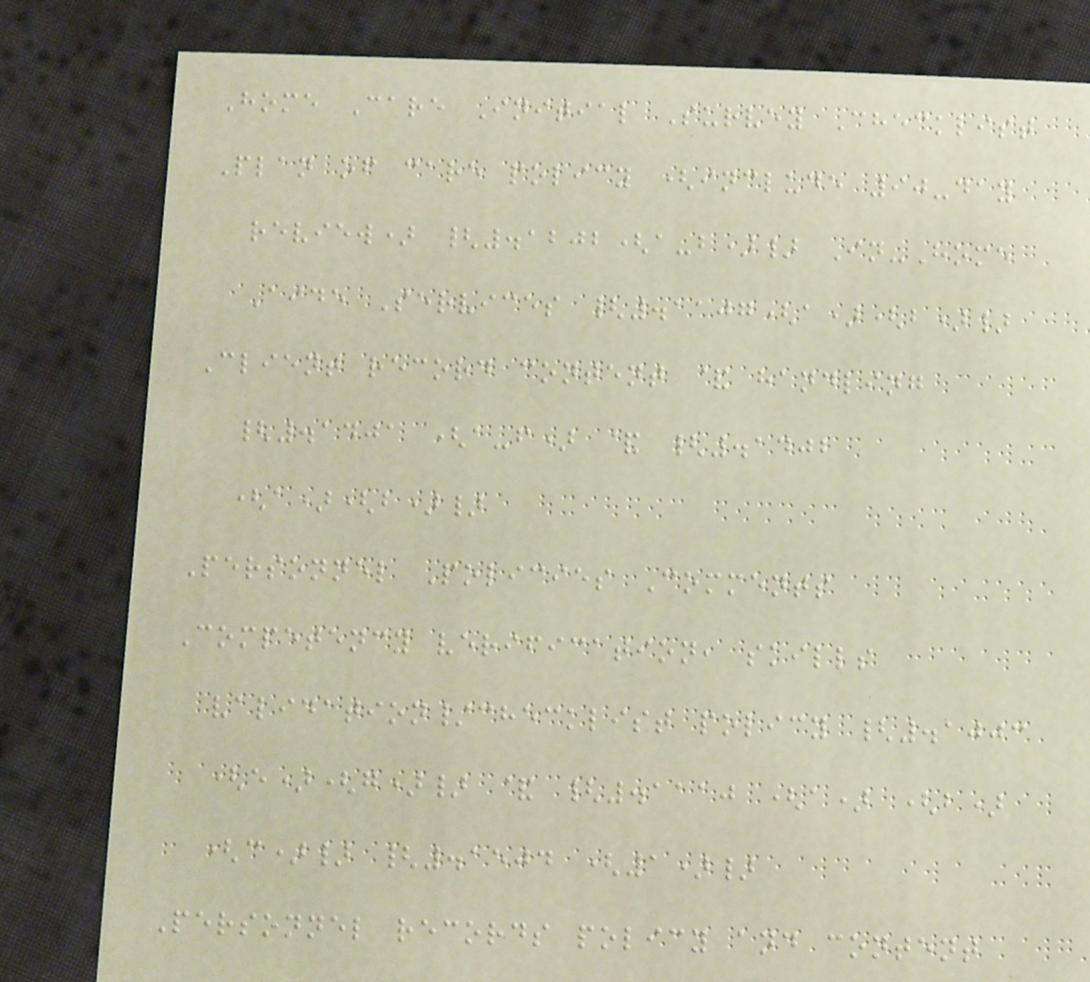Home Care Initial Survey Checklist
Plan of care policy (include 90-day
review) {.1202(a-b)} In-Home
Aide Services {.1107(a)(b)}
Client record content & handling
{.1401 (a-f) & {.1402
(a)(b)}
Personnel Policies Comments
Competency verification, skills
validation/checklist policy {.1003
(e)(g)} & {.1110 (a) (b)
(c)} {.1504 (1)}
Personnel records policy and content
